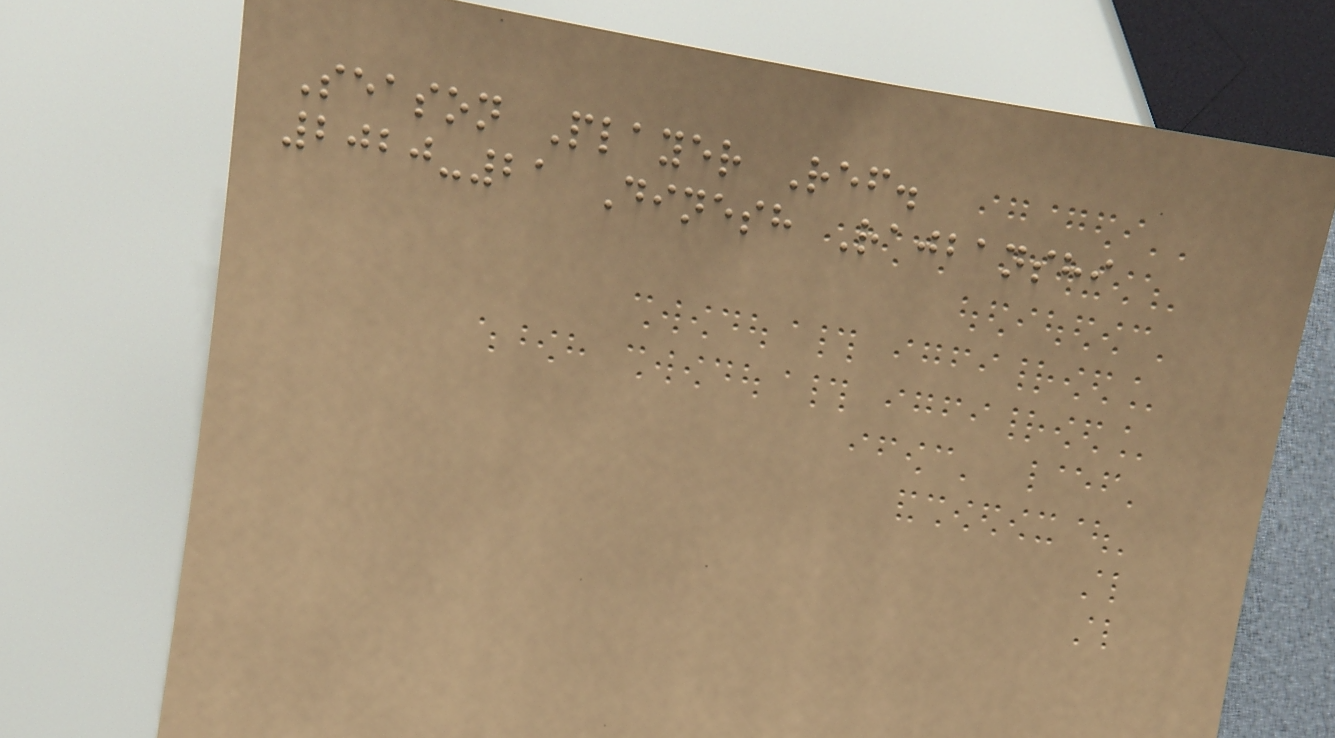Season Player Ref.
2020-21 Dinesh Rajbanshi
